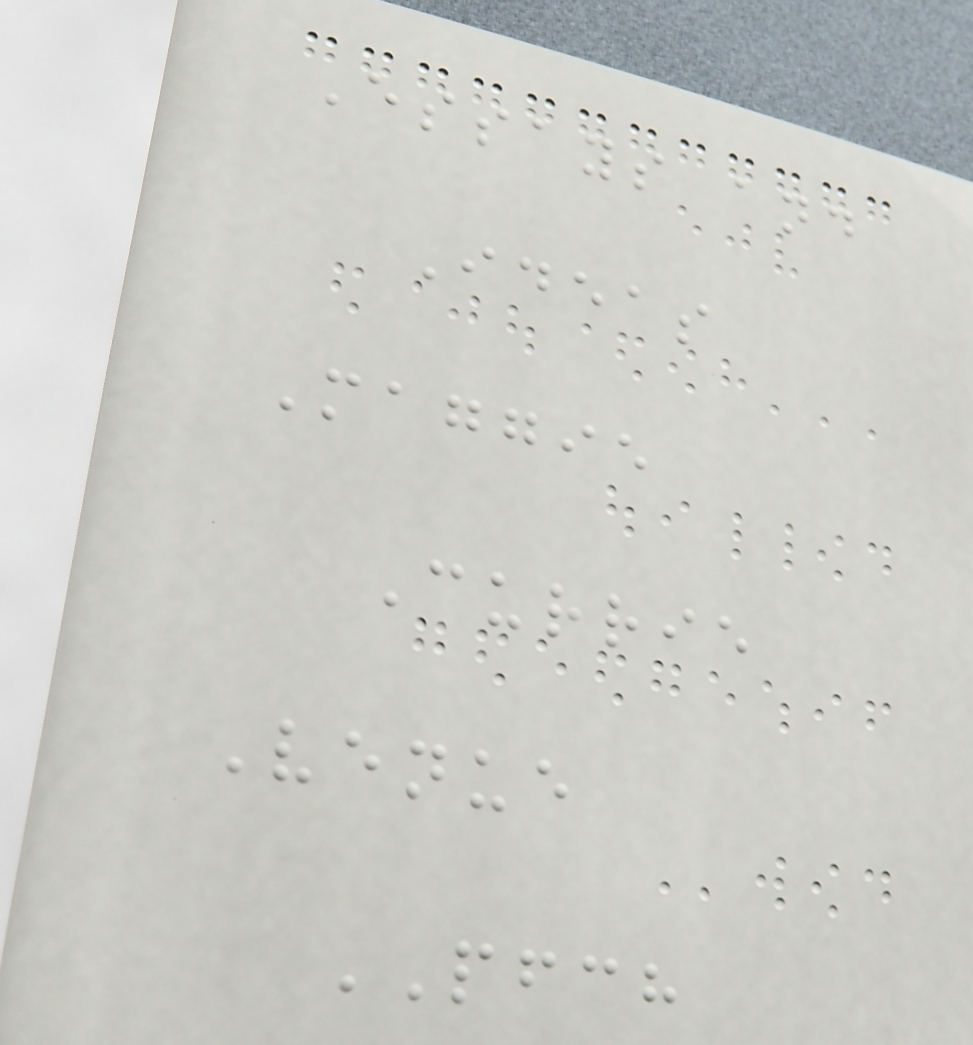Essays and
Ideas
Maggie
Currie
Venue
PFCH
